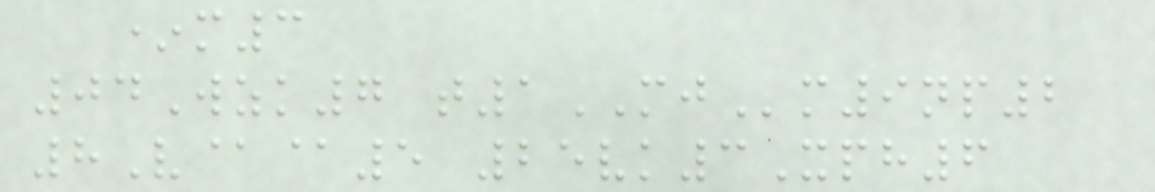*m3
04Wzk7 t1MJm9np2
8V@@5 25vk3Xph6
